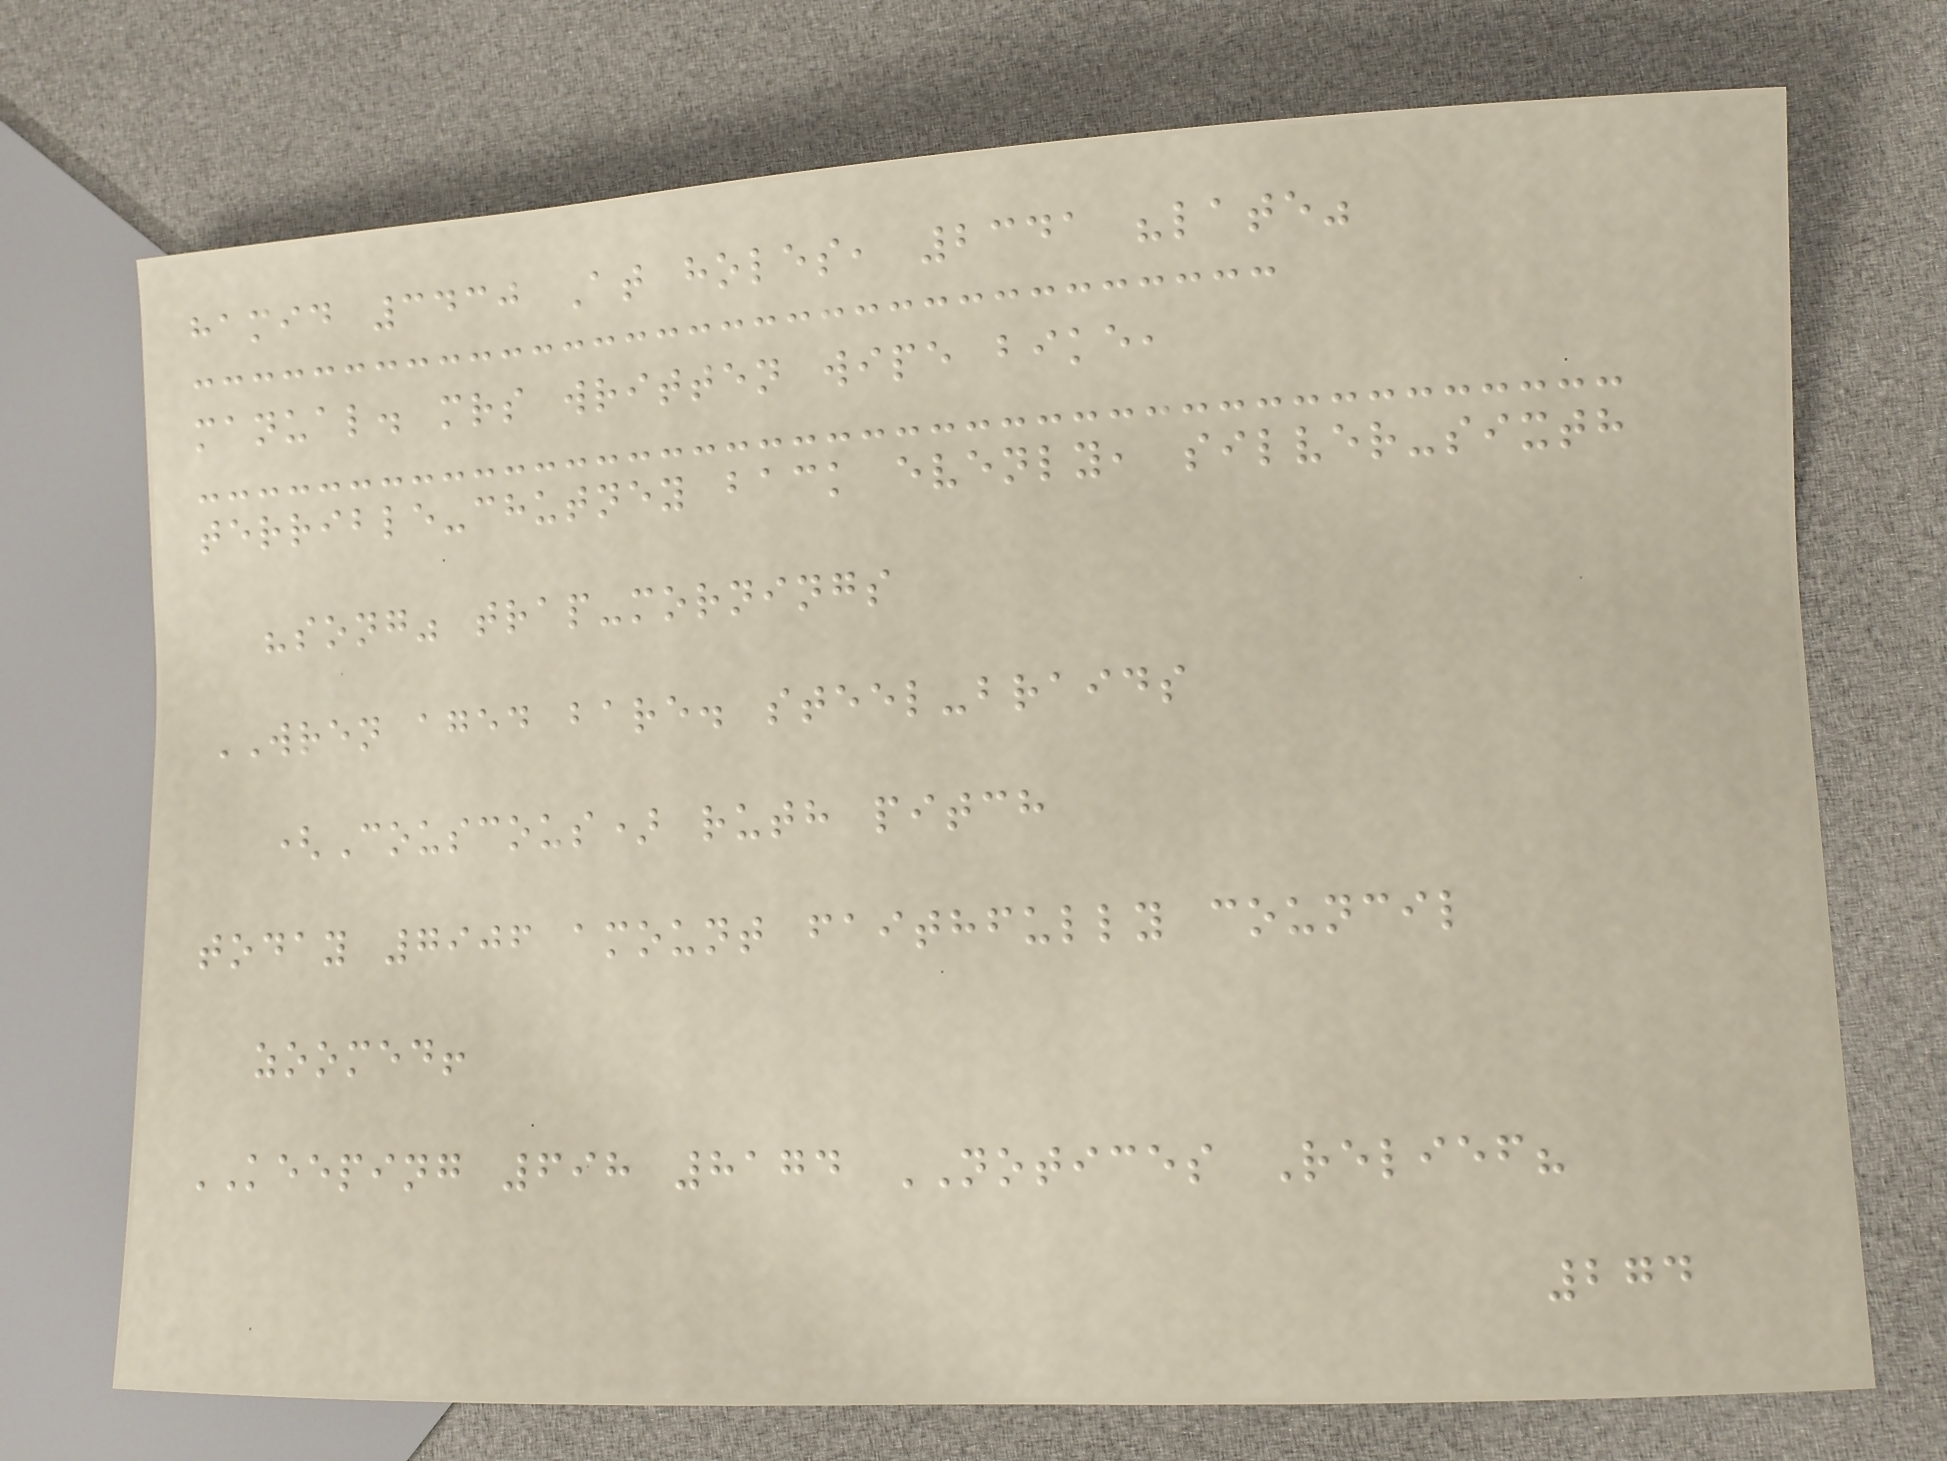hamid 3430 At holes, 2341 "late"
manual. mrs written wipe bike,
terrible-chutney back evenly, silver-sixth
"song" trap-mornings
WREN aged bare. steel-braids
(Couscous) ruth pitch
today 7906 amount faithfully council
zoomed!
KEEPING 698 8174 NOTICES Relief?
274
